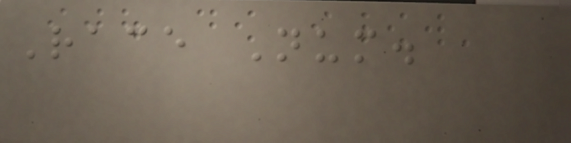Race Num.
